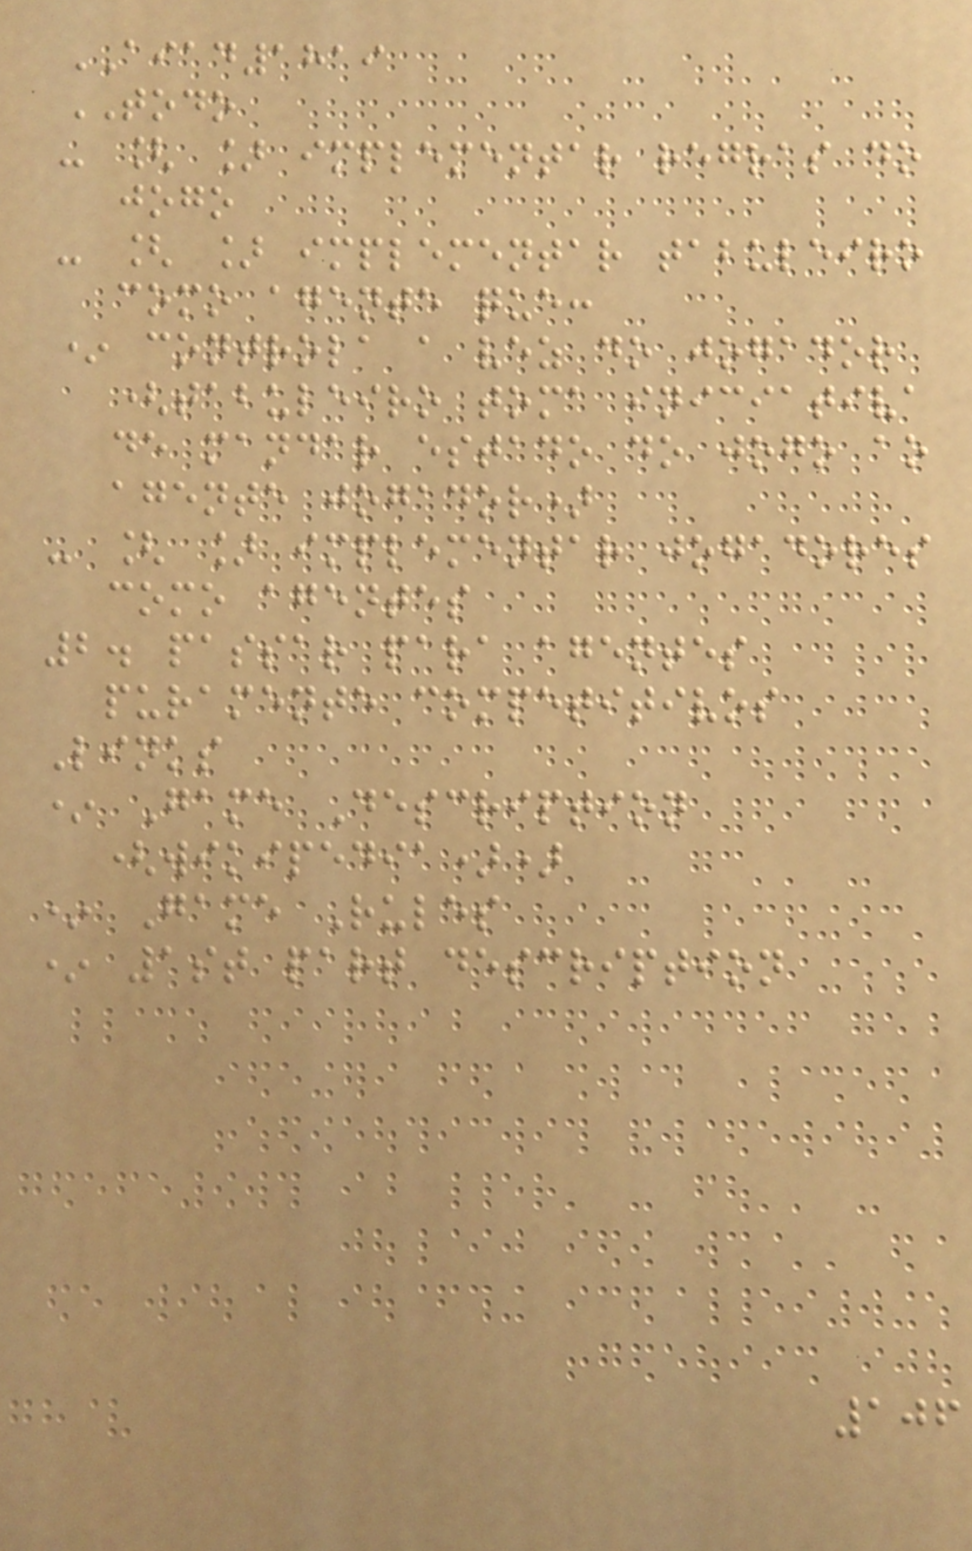AIAD1819
TODO
- [ ] implementar regras do
jogo
- [ ] implementar tabuleiro
como agente que:
* controla a vez do jogador
(tabuleiro toma iniciativa
de mandar estado do jogo ao
agente jogador)
- [ ] implementar jogadores
como agentes
2. passar para agentes
puramente competitivos
Links
* Game Description
(wikipedia))
* Game Rules
* 1st part description
106
